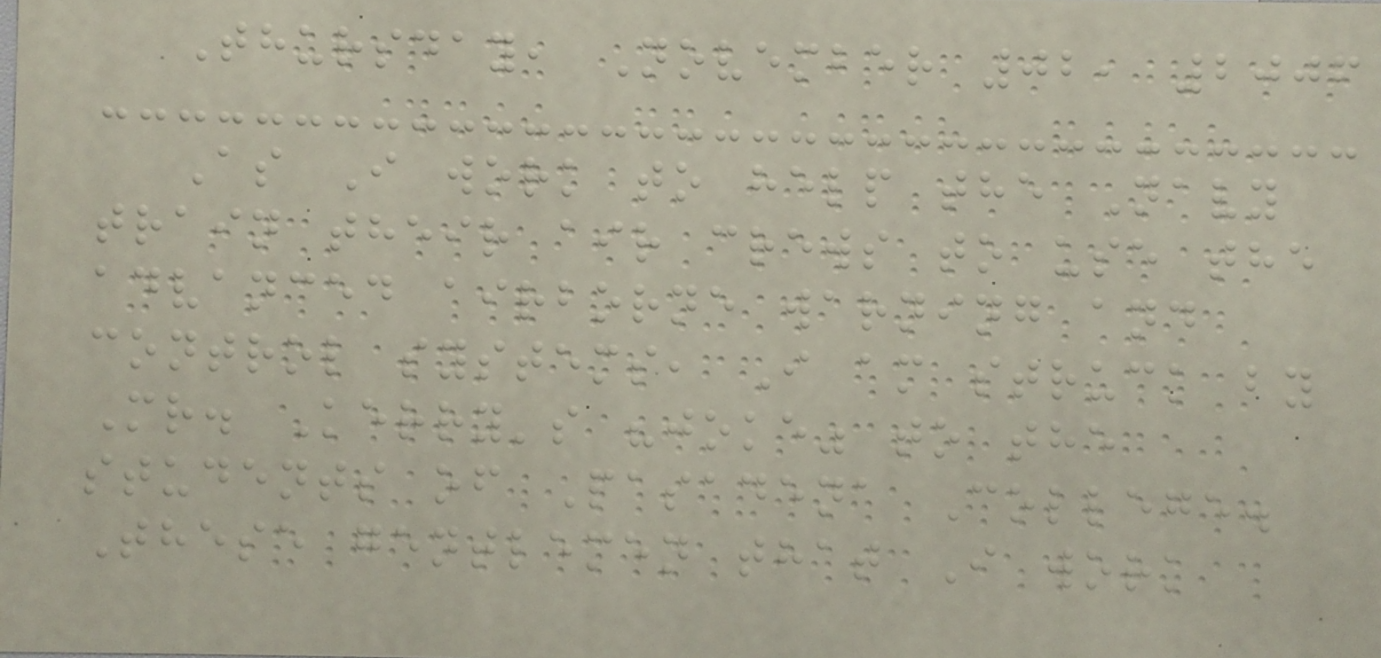Thursday, November 02, 2006
As I work to help the Navy
train their air crews to use the
advanced airborne warning and
control systems, I am struck by
Mr. Kerry's "joke" to the
students of Pasadena College.
These gentlemen that I work
